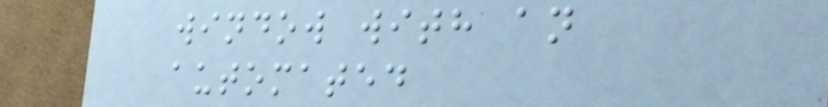window with an
automated
